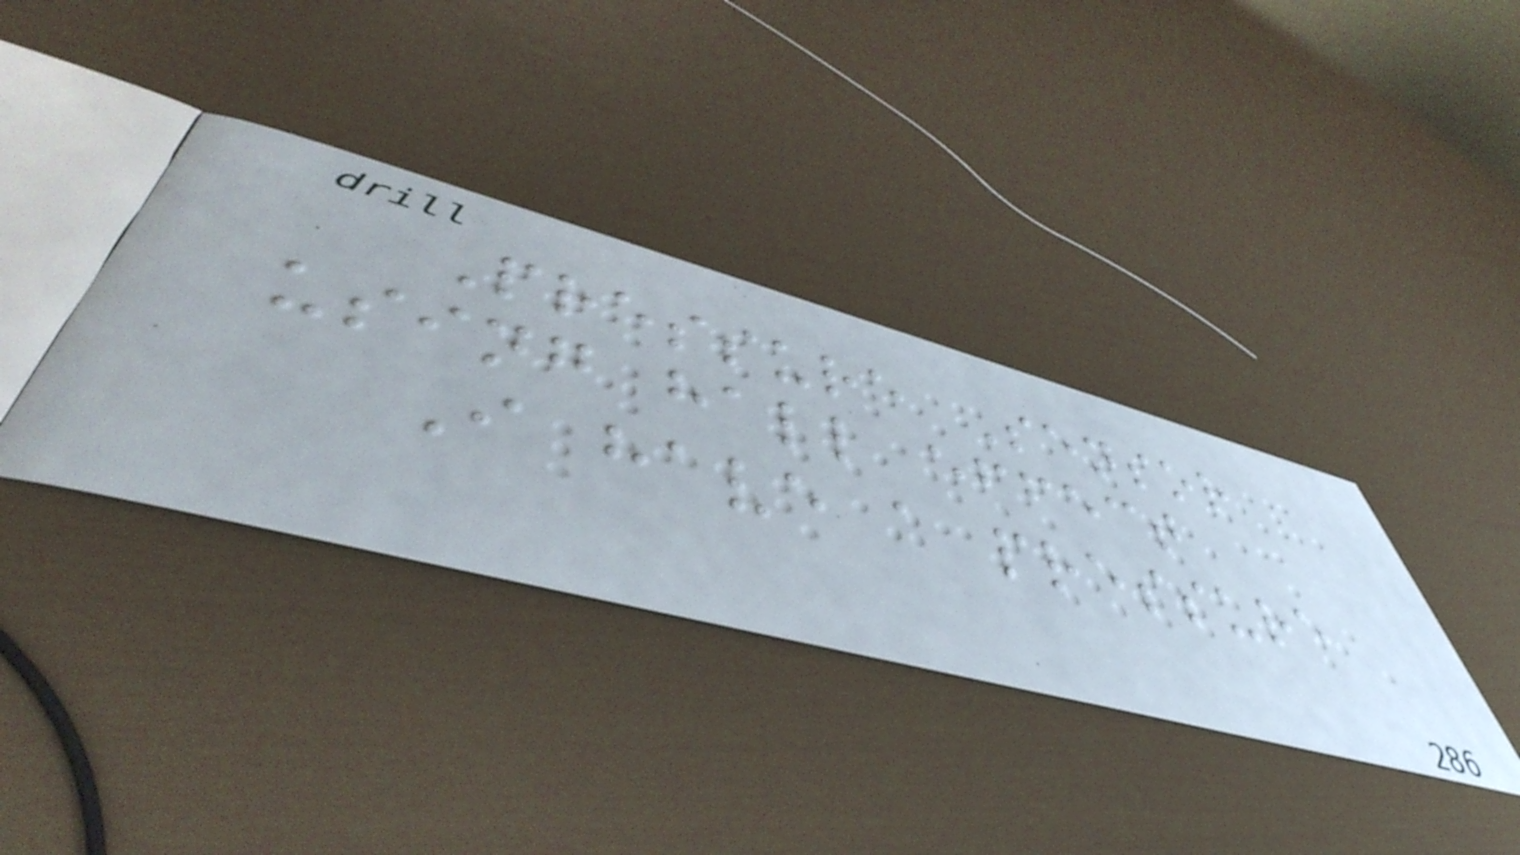Pressure Sensor
using hall effect
I have a pressure
